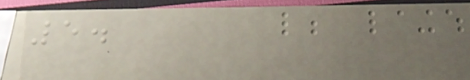5.
